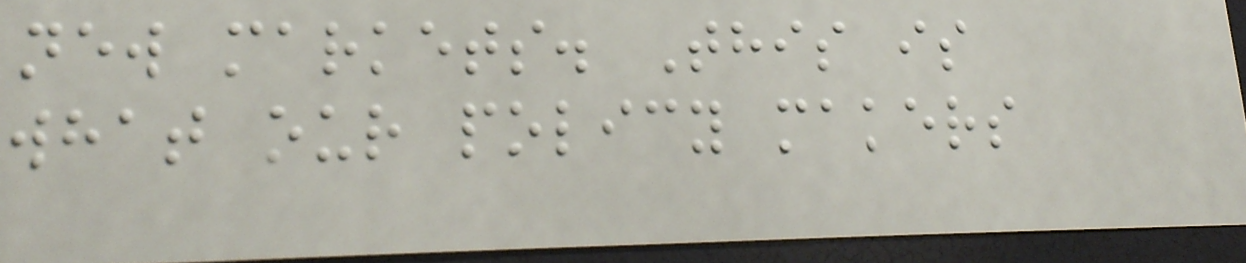new markets. This is
what our policy makers
